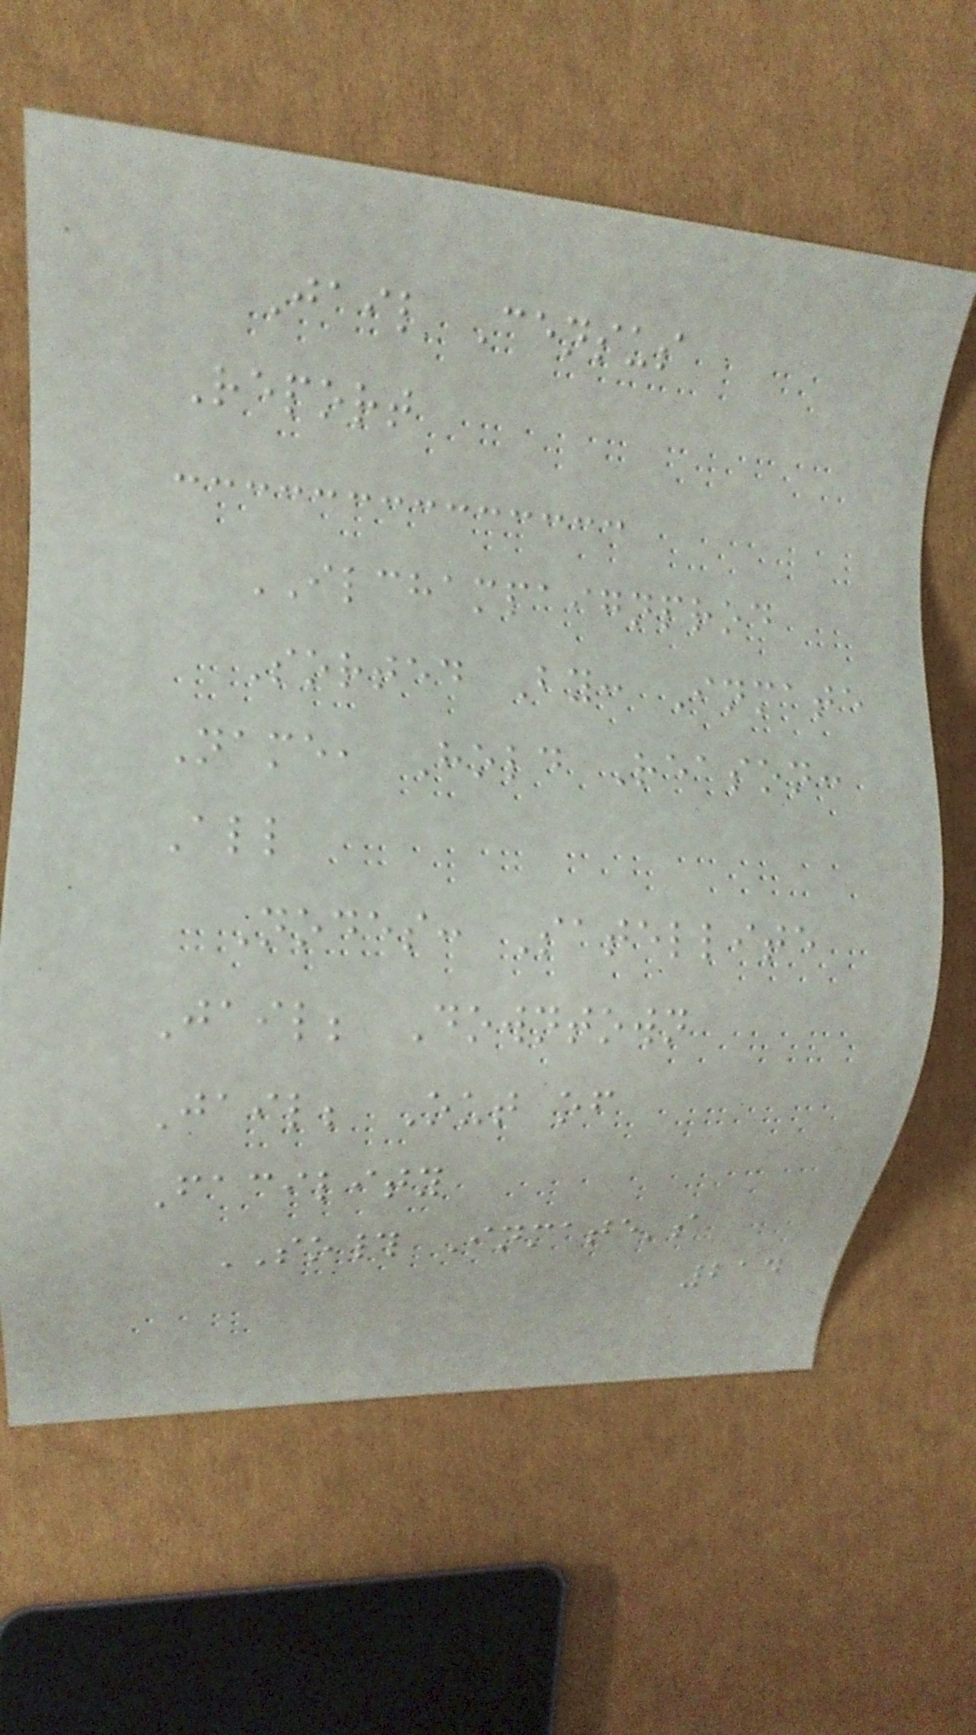Jail Census
Report
ILCHAMPAIGNPROD
Sorted By: Inmate
Name, Hold Reason:
All
Nodes: Satellite
Jail; Downtown
Jail; Out of
Facility
SO# Inmate's
214
